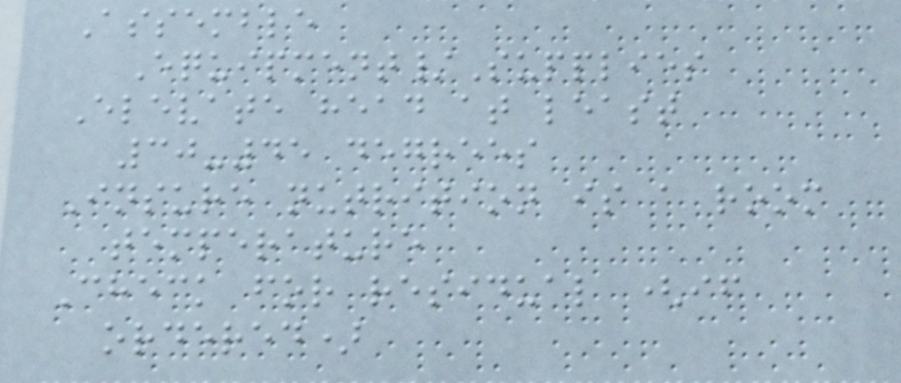Assemble
Equipment/Supplies
Elevate head at least
30-45 degrees
Insure nutrition is a room
temperature
Check for residual (if
ordered)
